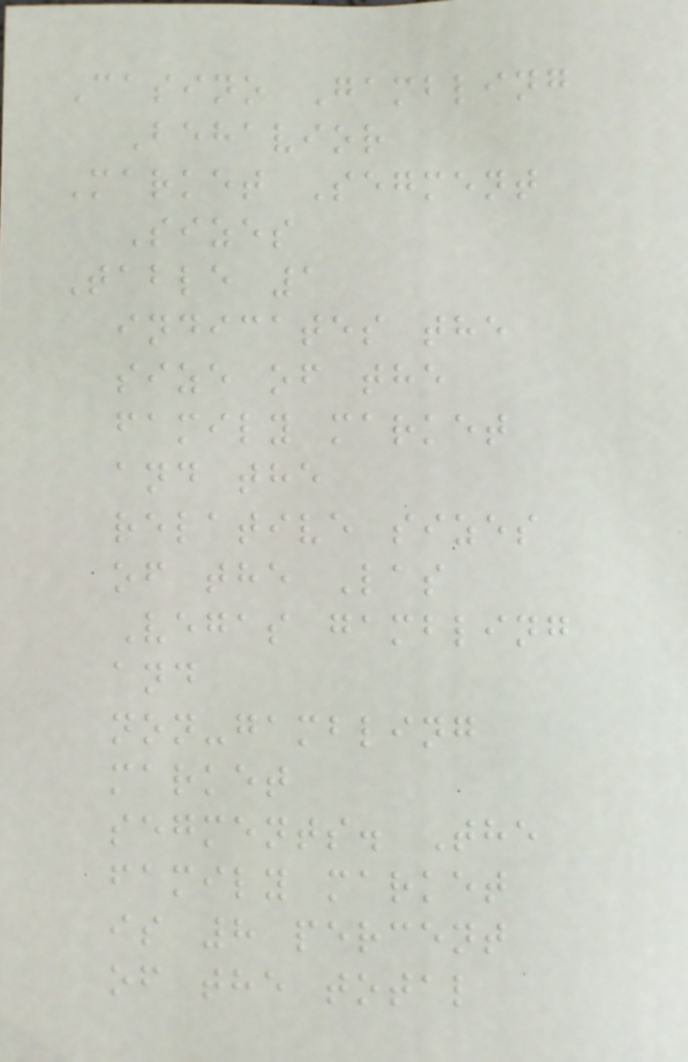Casino Gambling
Behavior
Market Segment
Sizes
Table 1
indicates the
size of the
family market
and the
relative sizes
of the Las
Vegas gambling
and
non-gambling
market
segments. The
family market
is 8 percent
of the total
